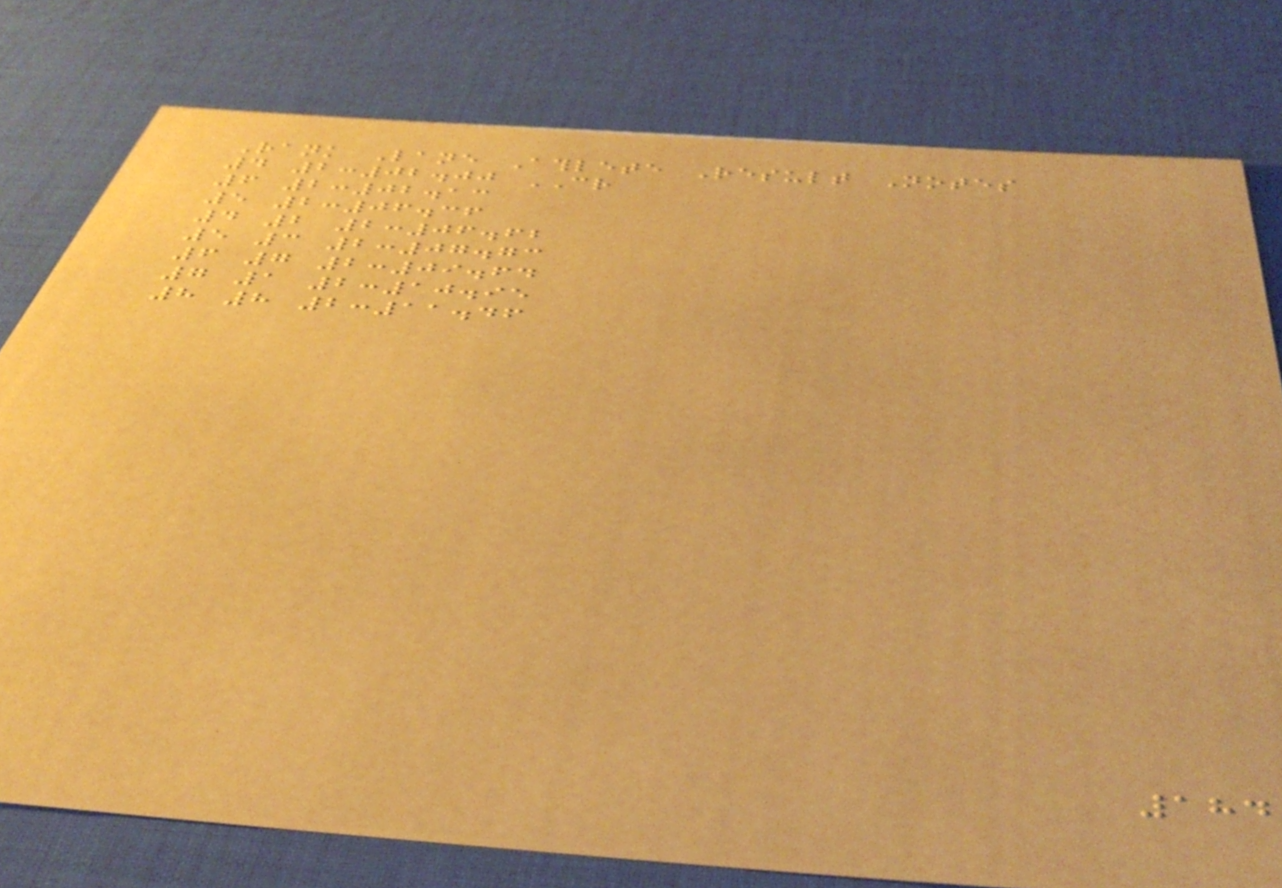Rank Lane Athlete Result Notes
4 2:02.00 CR
6 2:02.13
5 2:06.36
4 2 2:06.62
5 3 2:07.73
6 7 2:09.64
7 1 2:10.95
8 8 2:11.46
184
